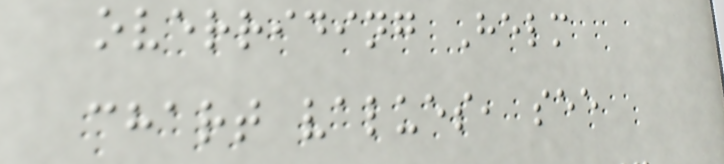overriding Helm
chart values, see
